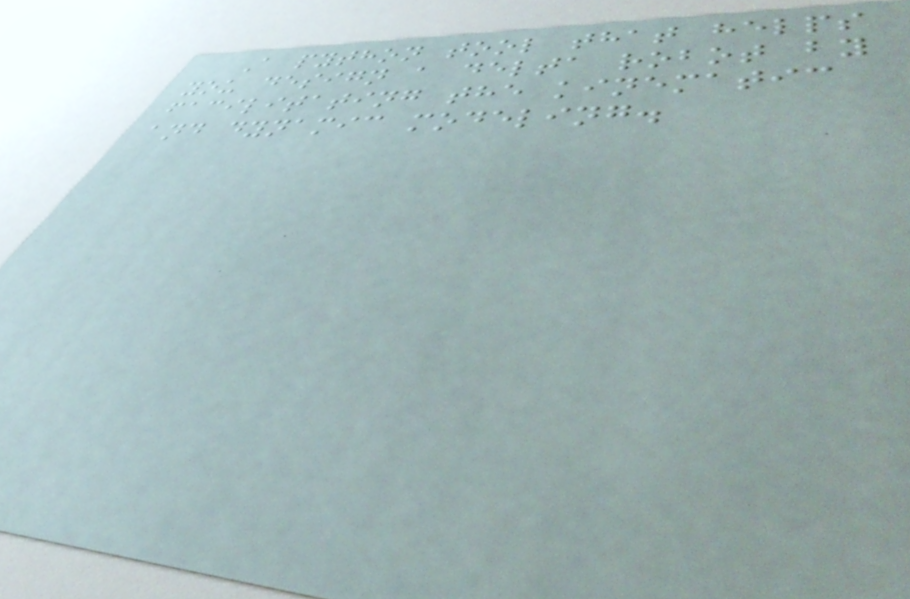A python tool that helps
you design a delta robot by
facilitating the kinematic
and dynamic modeling.
